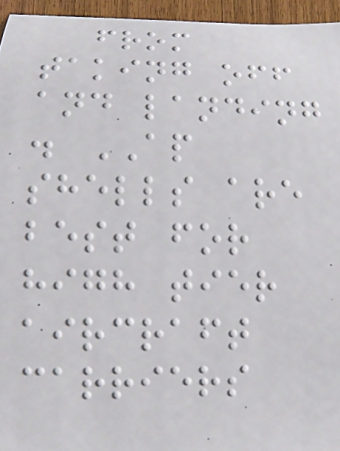from
taking off
and landing
. AP
shells are
best for
high tier
aircraft
carriers
